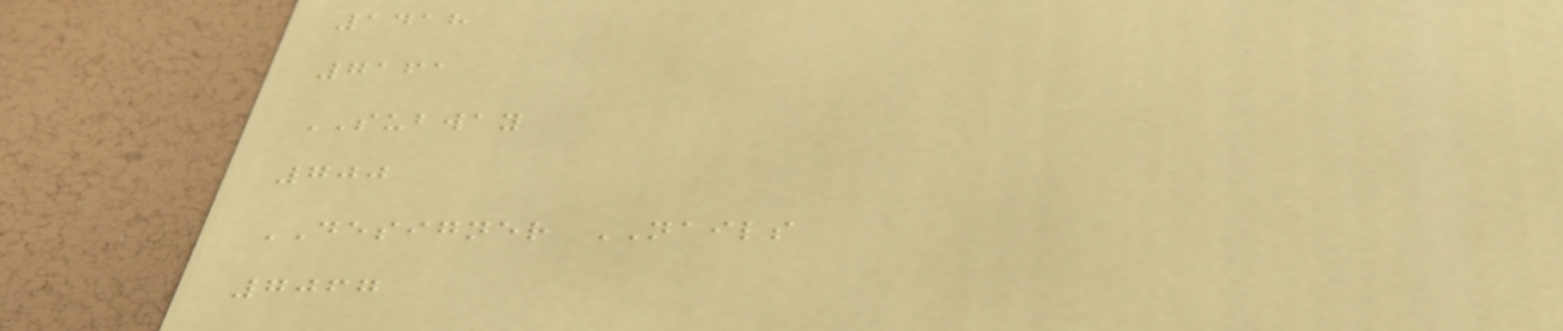1418
7161
SUBWAY
700
DESIGNER NAILS
7067
